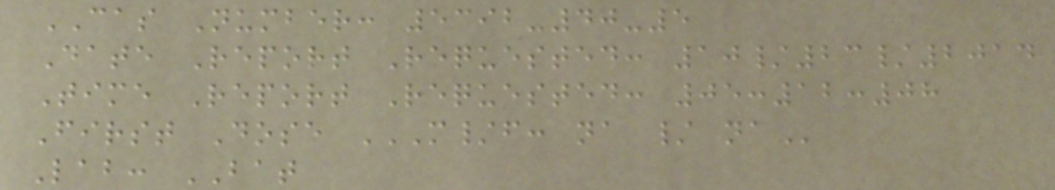CAS Number: 5392-40-5
Date Report Requested: 10/23/2014
Time Report Requested: 05:12:08
First Dose M/F: NA / NA
Lab: BAT
